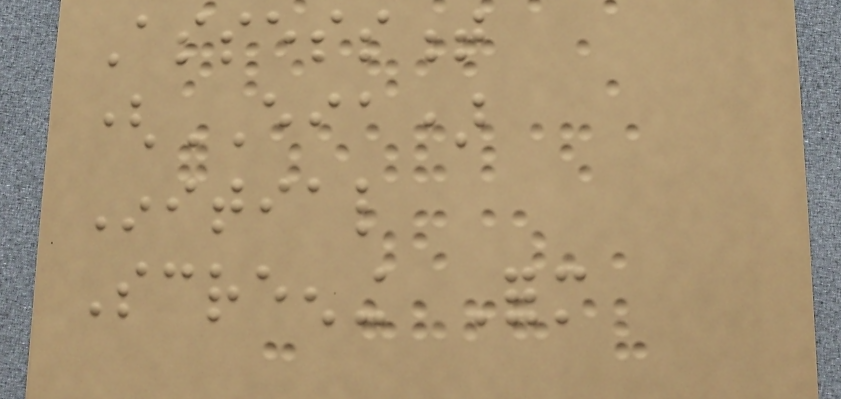Assessment
(EIA)
Initial
Screening Form
